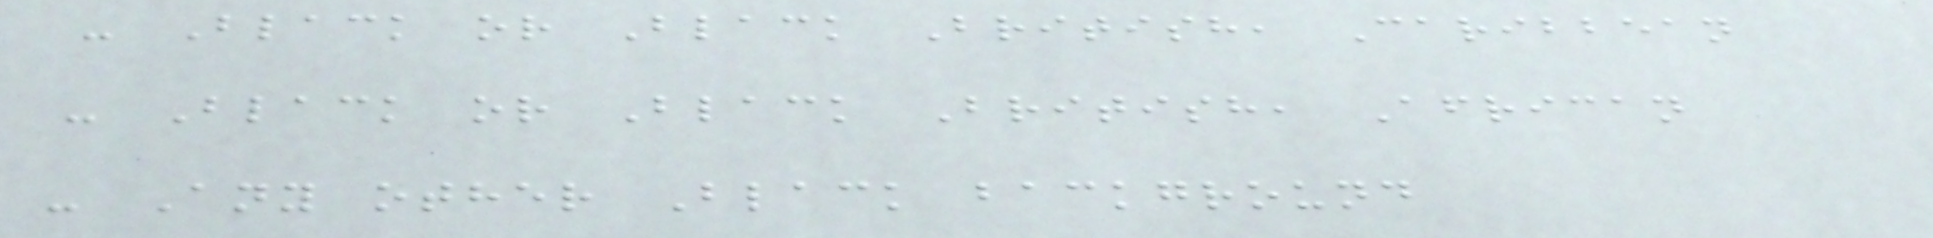- Black or Black British, Caribbean
- Black or Black British, African
- Any other Black background
